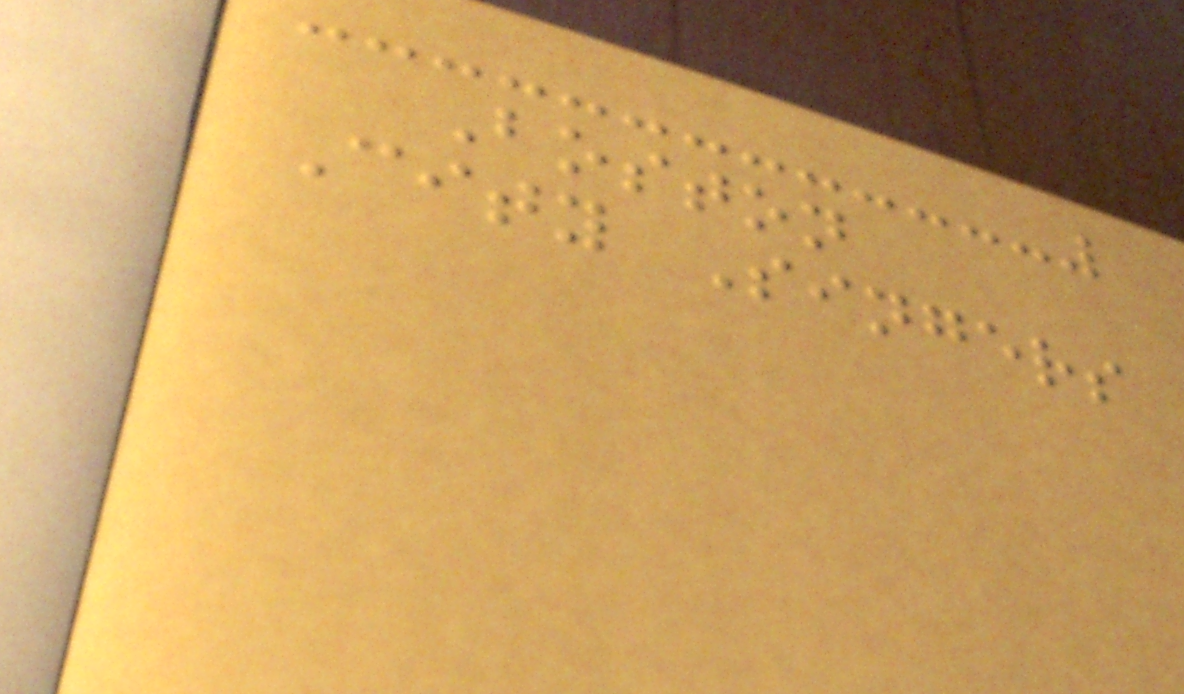Boston
City Singers
